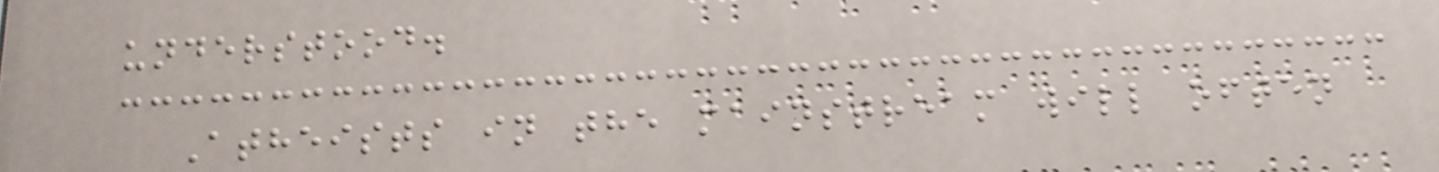understood.
Atheists in the mainstream will often
